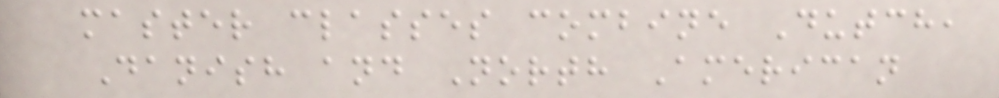master classes combine Dutch,
Danish and North American
